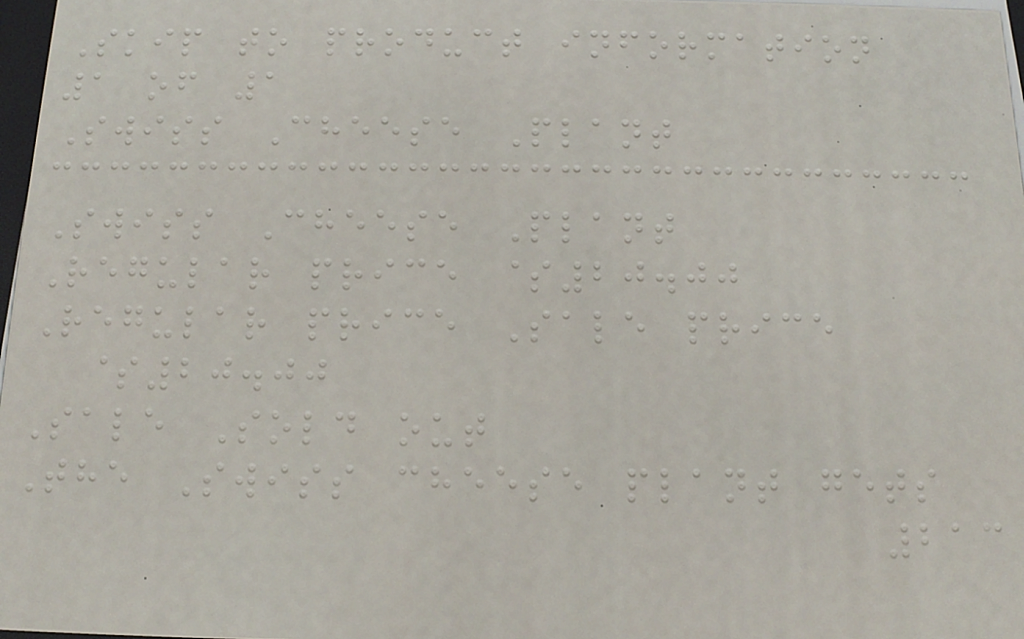Skip to product information
1 of 1
Swiss Cheese Plant
Swiss Cheese Plant
Regular price $20.00
Regular price Sale price
$20.00
Sale Sold out
The Swiss cheese plant gets
213
